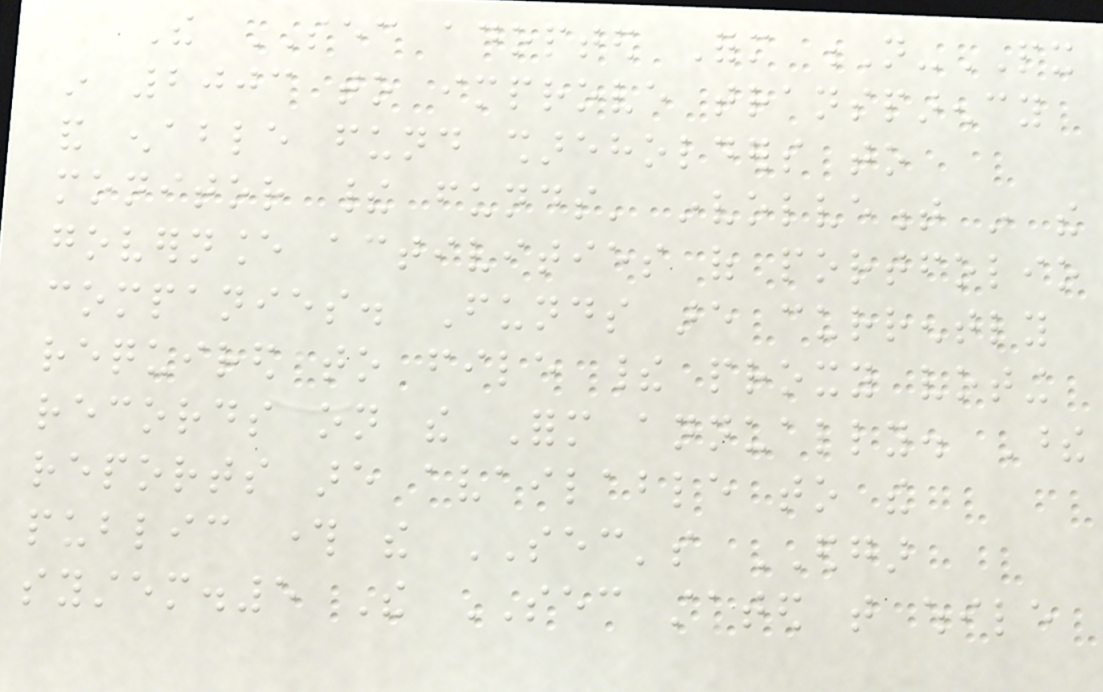The SEC adopted Form N-PX
in 2003 to improve transparency
and enable fund shareholders to
monitor their funds' involvement in the
governance activities of portfolio
companies. Funds are currently
required to file their proxy voting
records on the Form annually. These
reports are available to the
public through the SEC's EDGAR
system.5 The SEC stated that while
